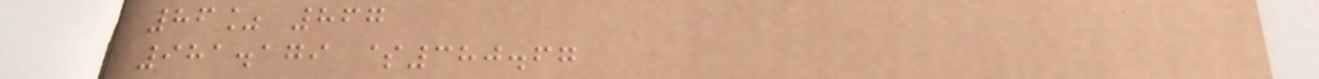86% 867
981.179 $380.67
